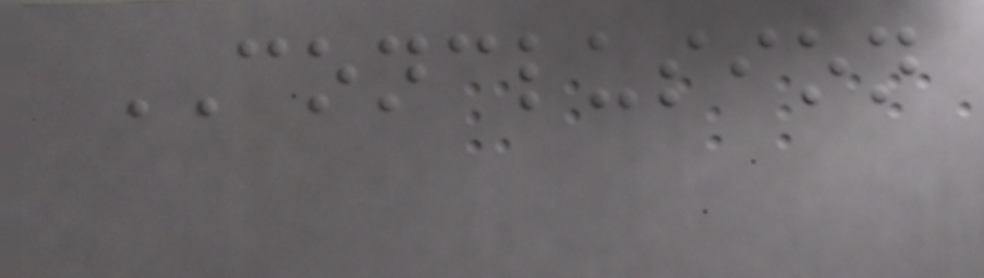CONCLUSION
